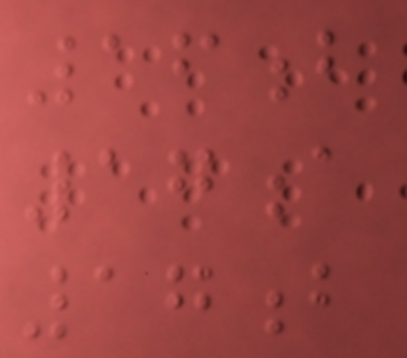16b
17a
17b
